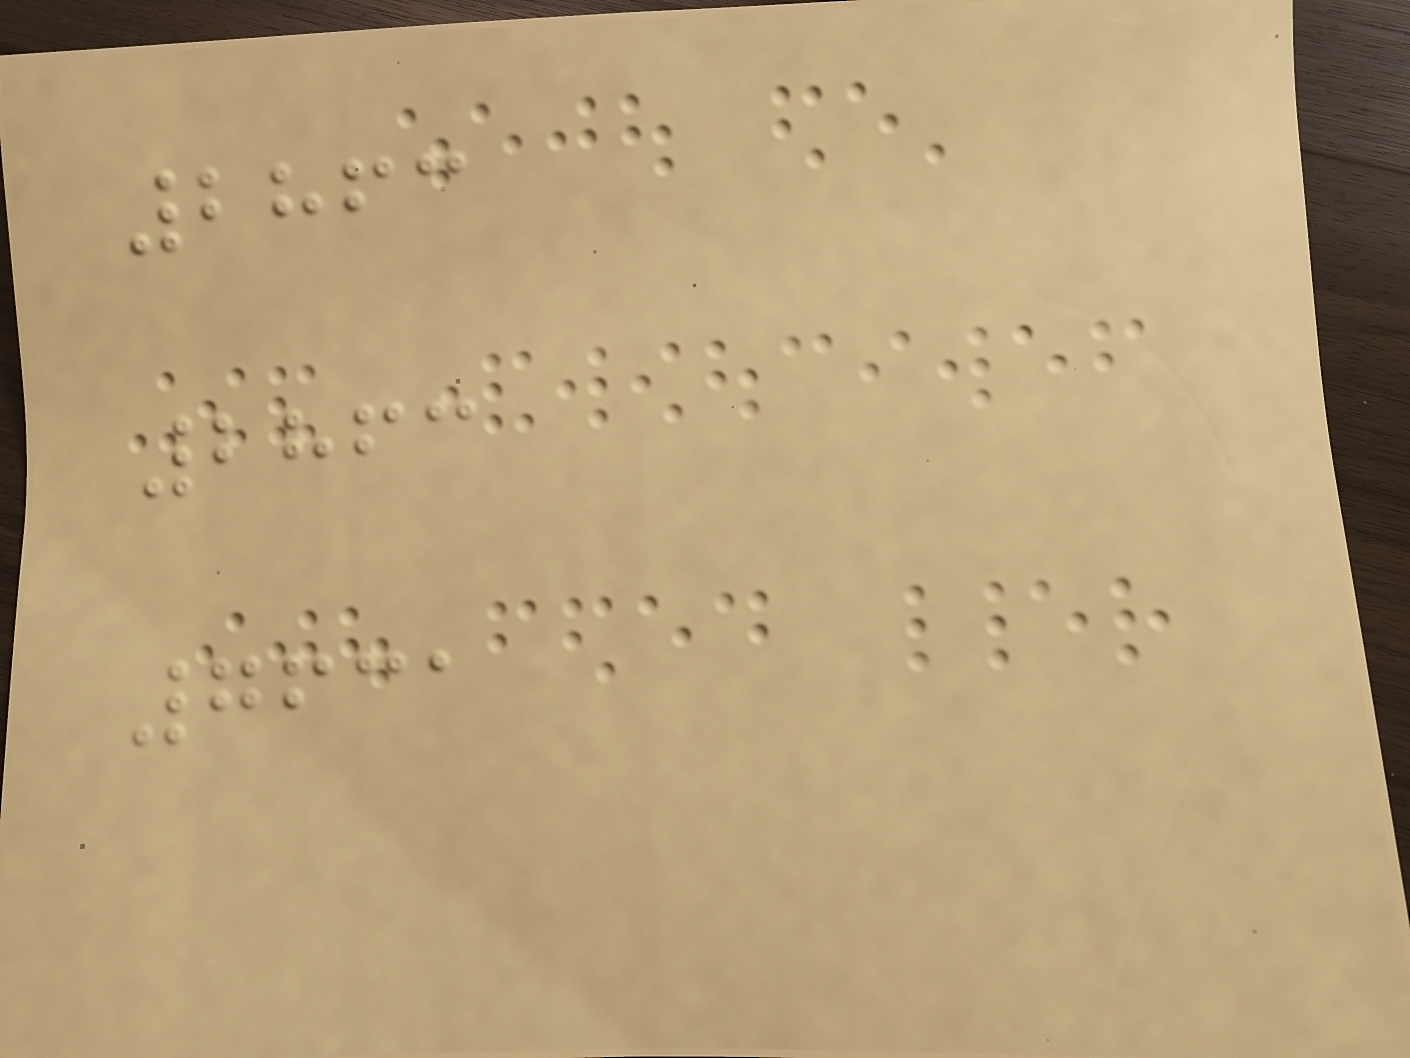2863
2863
7631
